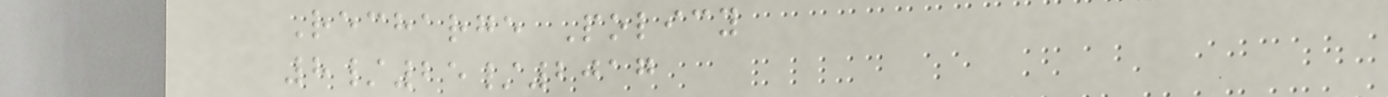Recharge Policy
8/25/2017
